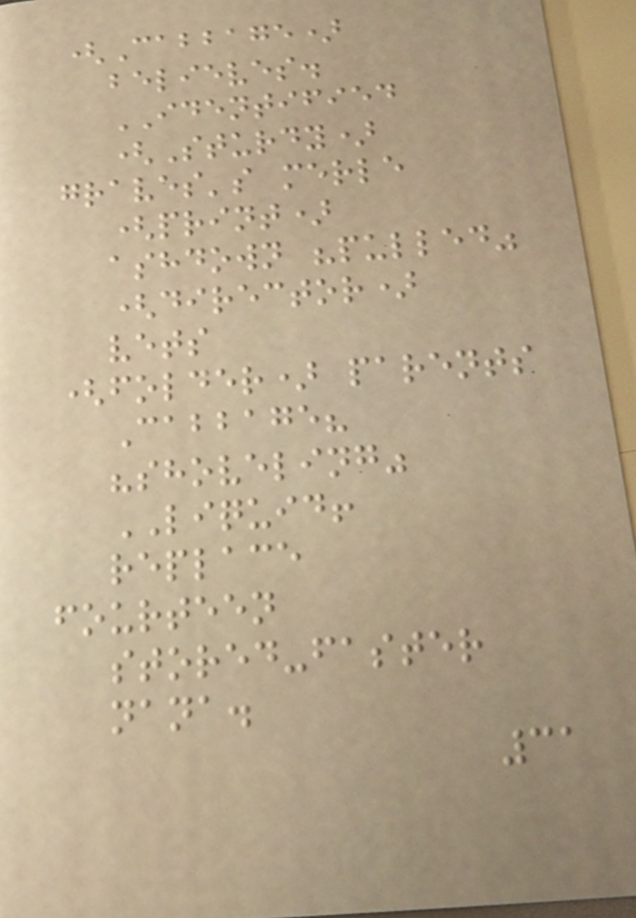(Cabbage)
believes.
IDENTIFIED
(Sturdy)
graves's merle
(print)
ashdown "pulled"
(director)
vets
(folder) parents
Cabbage?
"shoveling"
LIQUID!
replace
fourteen
stored-faster
nana.
31
